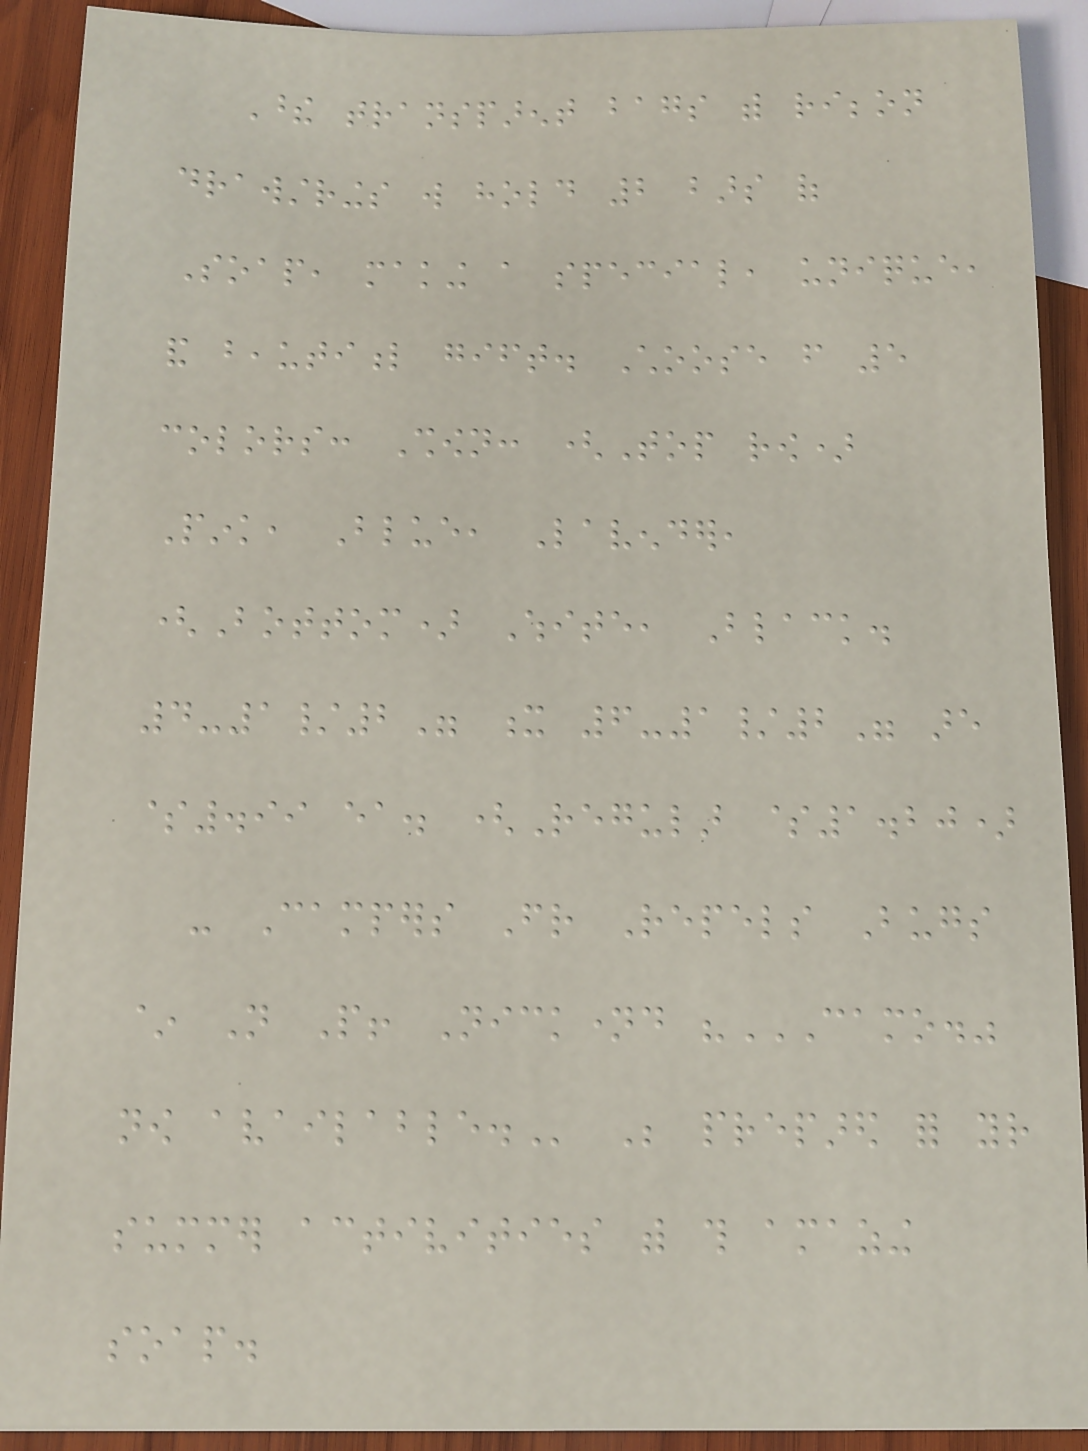These transparent bags with ribbon
drawstrings will hold 2 bars of
Soap, making a special, unique,
and beautiful gift. Choose from 5
colors: Shown: (Top row)
Pink, Blue, Lavender,
(Bottom) White, Black.
4-1/2" x 6-1/2" are
$.99 ea. (Regular $1.20)
- Campers Friend Repels Bugs
~ Not People! Nicknamed "CAMO."
NOW AVAILABLE. Be prepared for your
summer activities with this amazing
soap.
